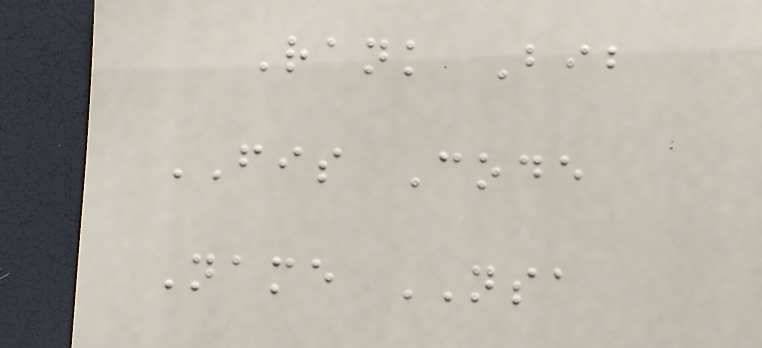Rank Bib
FIS Code
Name NSA
